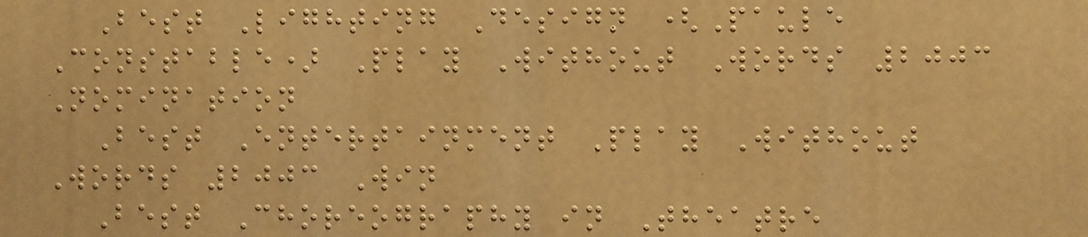Best Lighting Design (Paule
Constable) Play Without Words 2003
Nomination
Best Entertainment Play Without
Words 2003 Win
Best Choreography in Theatre
